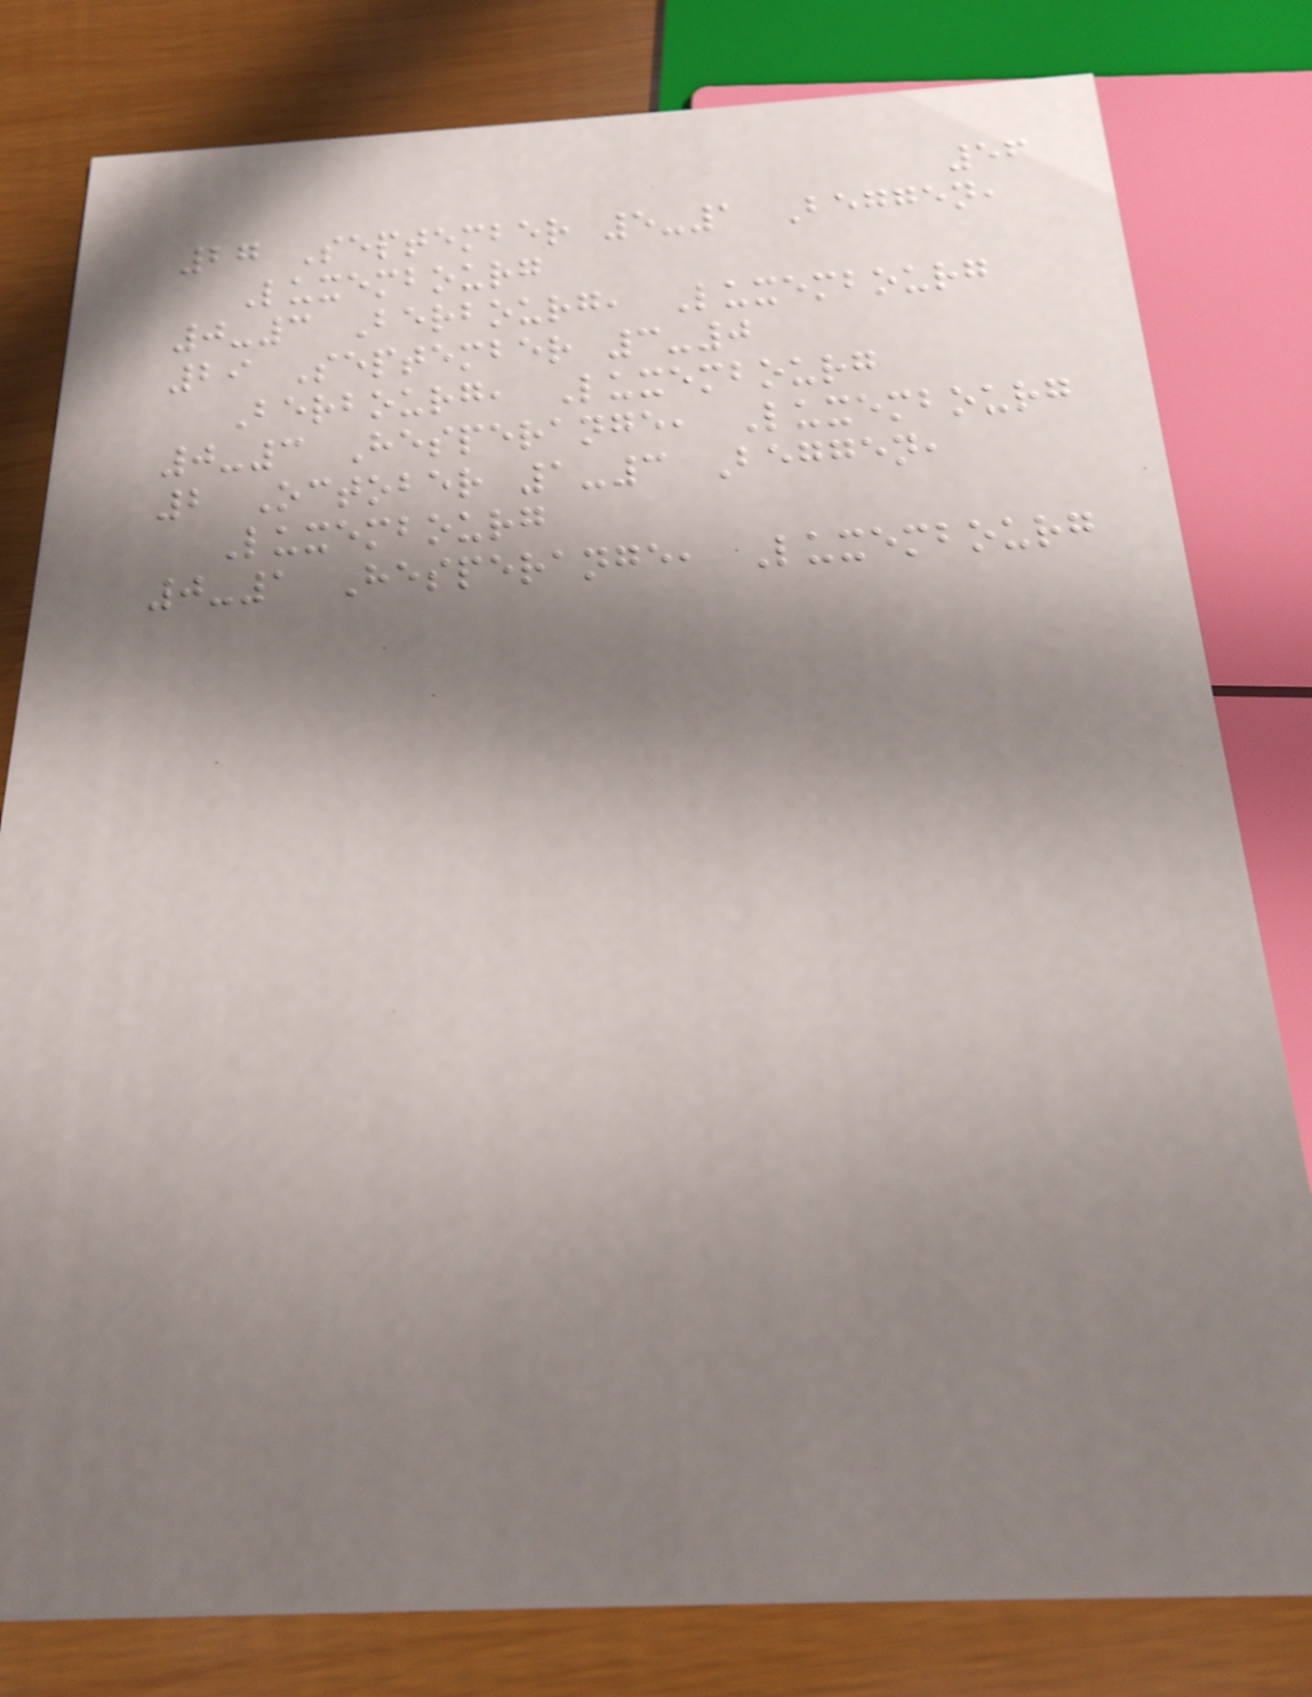56
27 September 5-1 Beggen,
Luxembourg
0-3 Berbourg, Luxembourg
29 September 3-0
Berbourg, Luxembourg
0-3 Hesperange, Luxembourg
2 October 1-3 Beggen,
Luxembourg
0-1 Hesperange, Luxembourg
